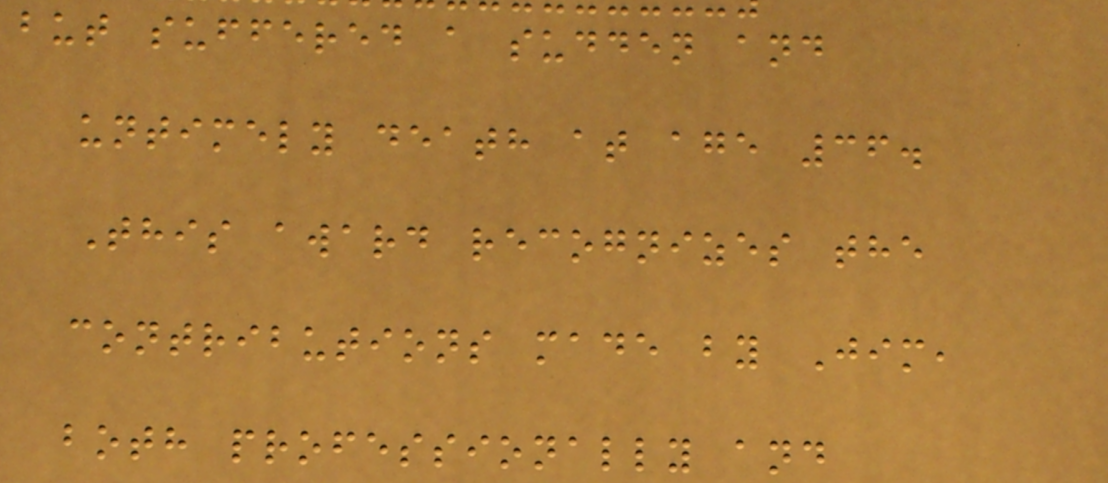but suffered a sudden and
untimely death at age 36.
This award recognizes the
contributions made by Jim,
both professionally and
